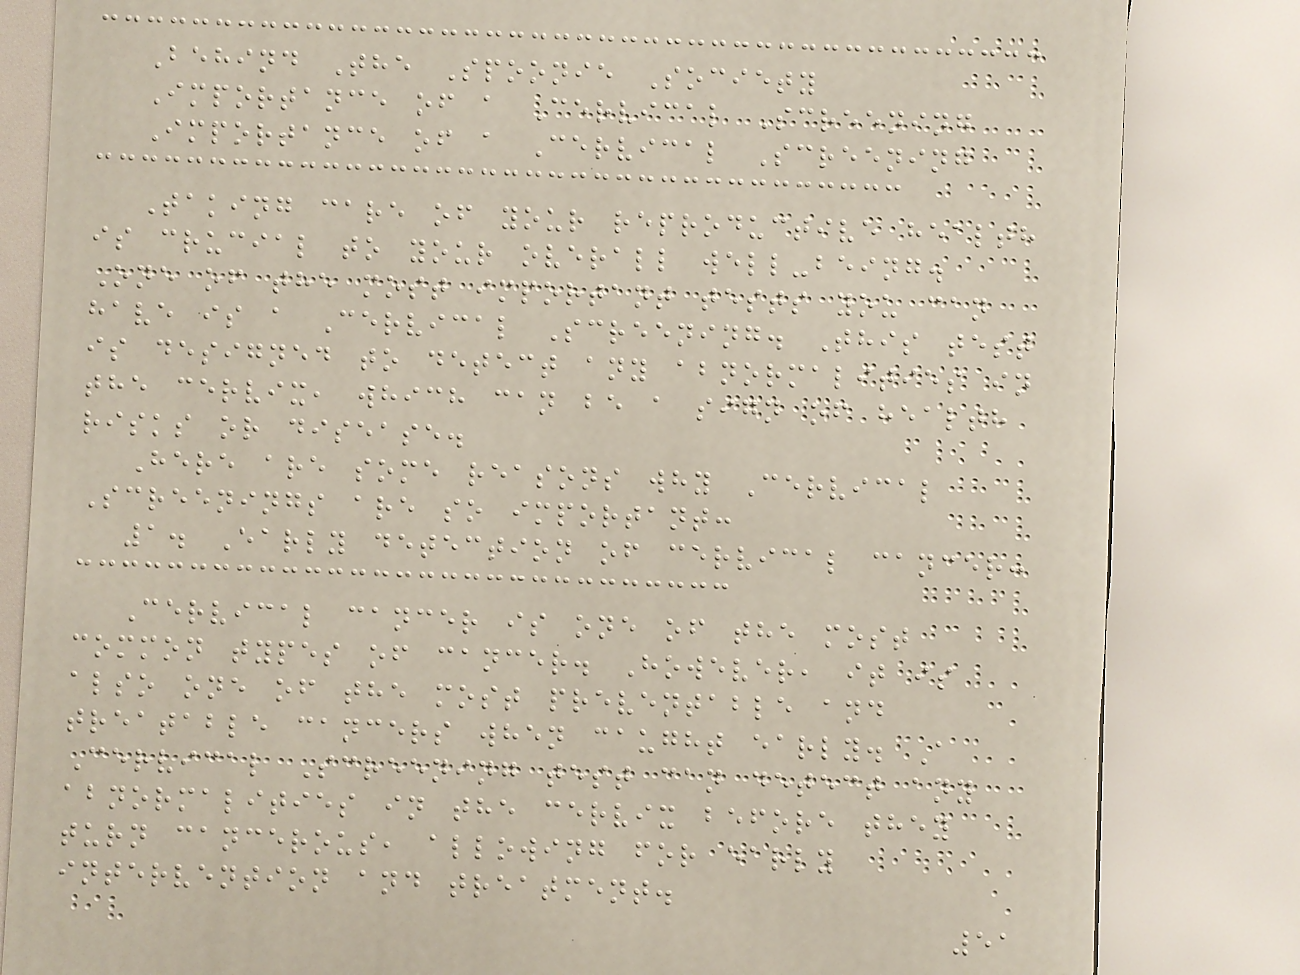Behind The Spoonie Society
Importance of a Cervical Screening
Importance of a Cervical Screening
Taking care of your reproductive health
is crucial to your overall well-being.
One of the most important tests you can
have is a Cervical Screening. This test
is designed to detect any abnormalities in
the cervix, which can be a sign of health
risks or disease.
Here are some reasons why Cervical
Screenings are so important:
1. Early detection of cervical cancer:
Cervical cancer is one of the most
common types of cancer. However, it is
also one of the most preventable and
treatable cancers when caught early. A
Cervical Screening test can detect any
abnormalities in the cervix before they
turn cancerous, allowing for early
intervention and treatment.
51
